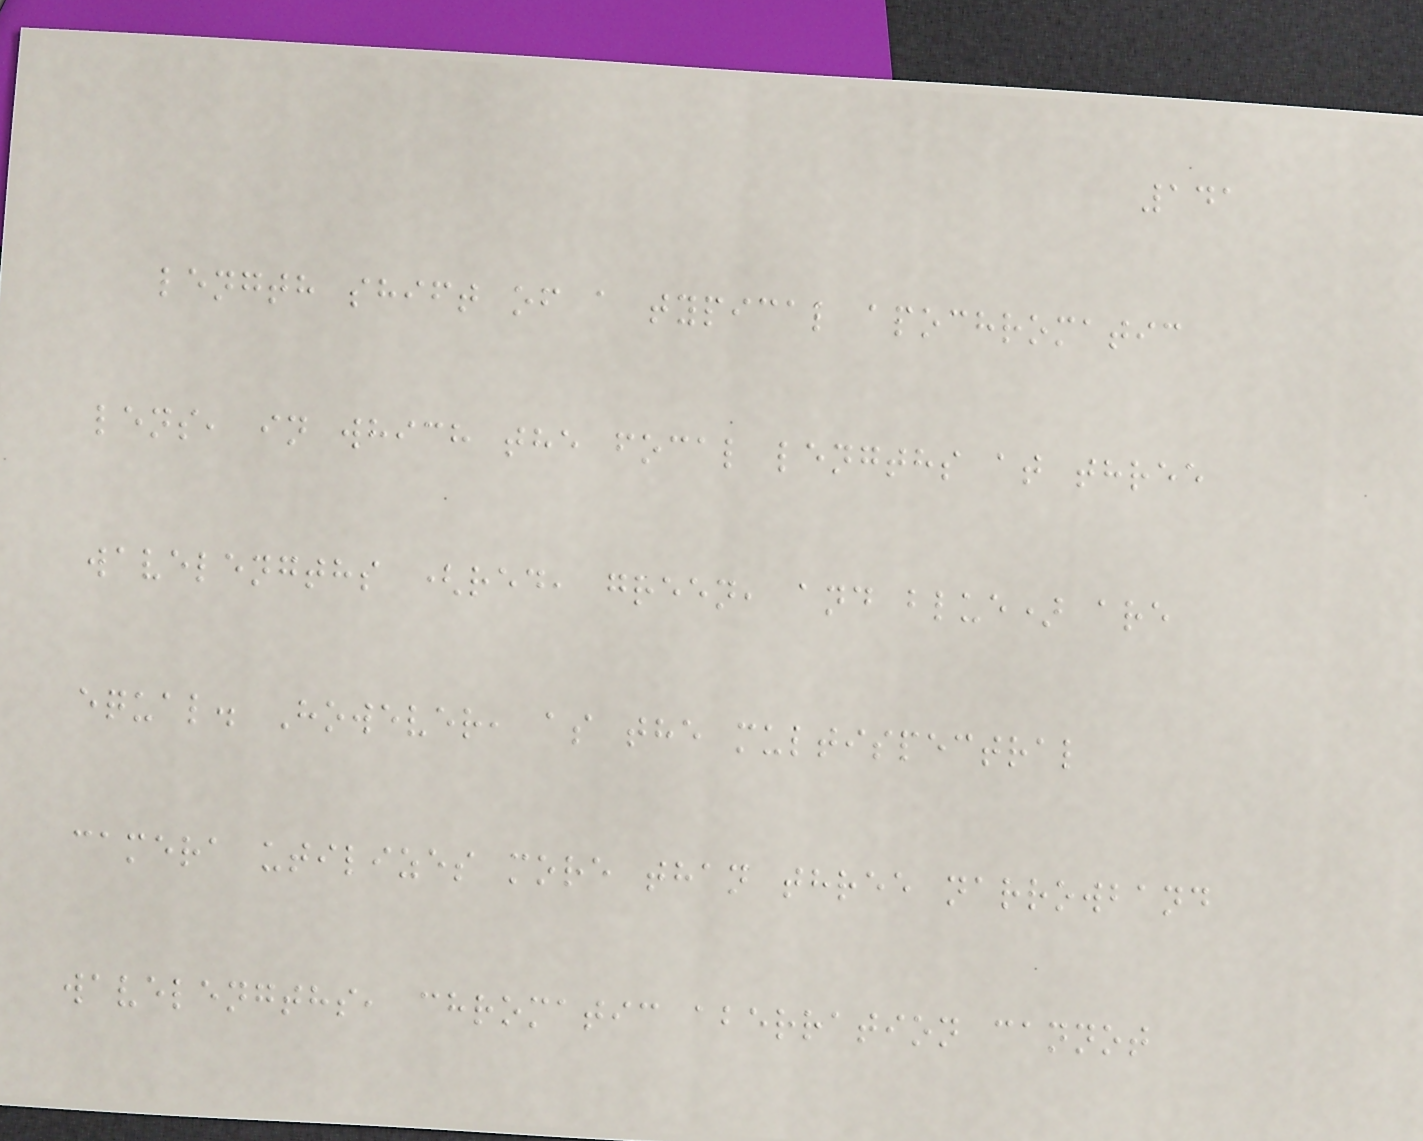141
length shift of a typical apochromatic
lens, in which the focal lengths at three
wavelengths (red, green, and blue) are
equal. However, as the multispectral
camera utilizes more than three narrowband
wavelengths, chromatic aberration cannot
